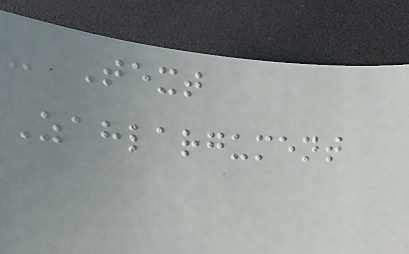- Text
Zahlargument
